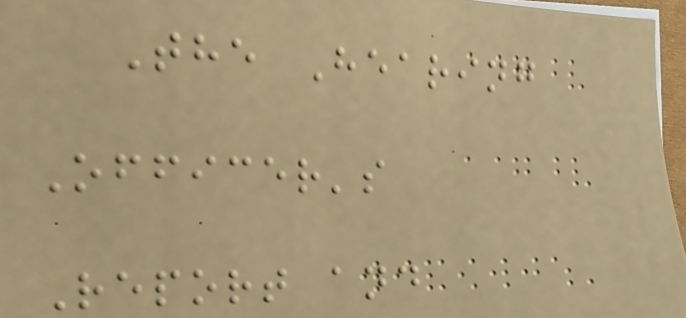The Hearing
Officer's
Report and
